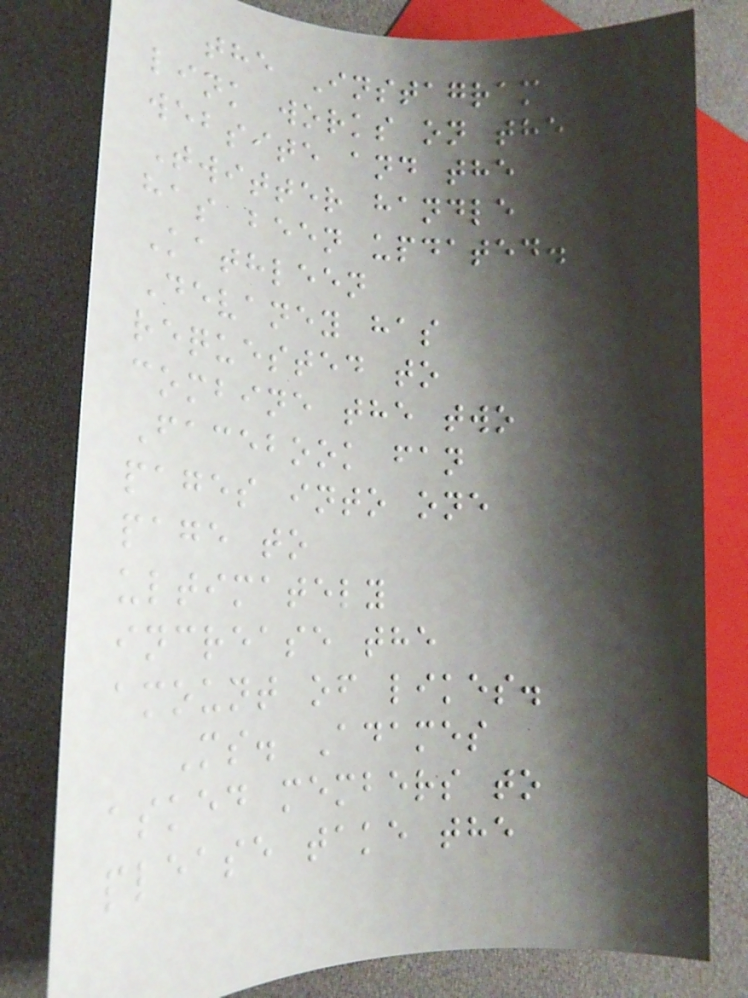the Instagram
link works on the
website and the
Twitter handle
has been updated.
Kathleen
Devaney has
requested to
combine the two
Facebook fan
pages into one
page to
ultimately
increase the
amount of likes.
Ms. Adames
asked members to
please take the
